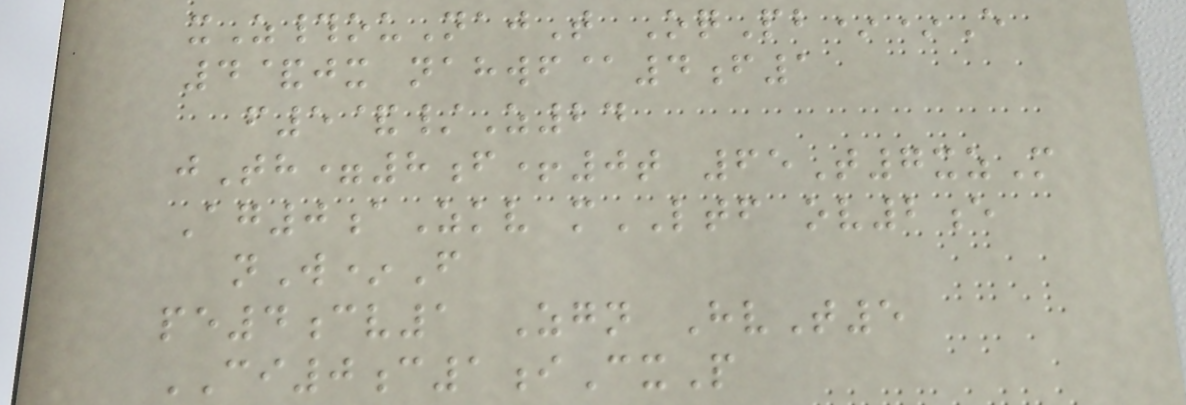xZ#ouNajT OqPb**E
4&jx nahwf@4f1
f5&/Z24
jTh=8f+0t 65T7xzM
Ag0aZkv mLTF ov2e
nW*F
pe4cv1 Zgn HvT5
CI0c1iCxP
